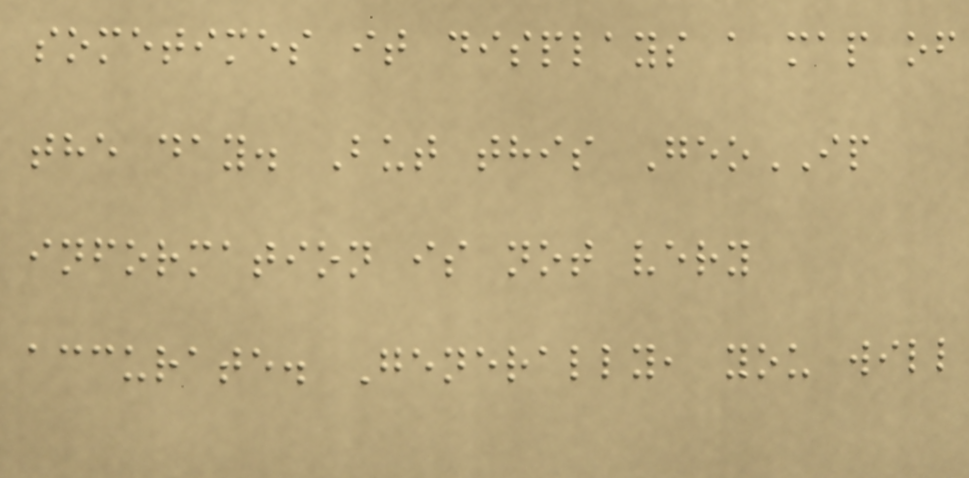sometimes it displays a map of
the day. But this GeoIP
information is not very
accurate. Generally, you will
